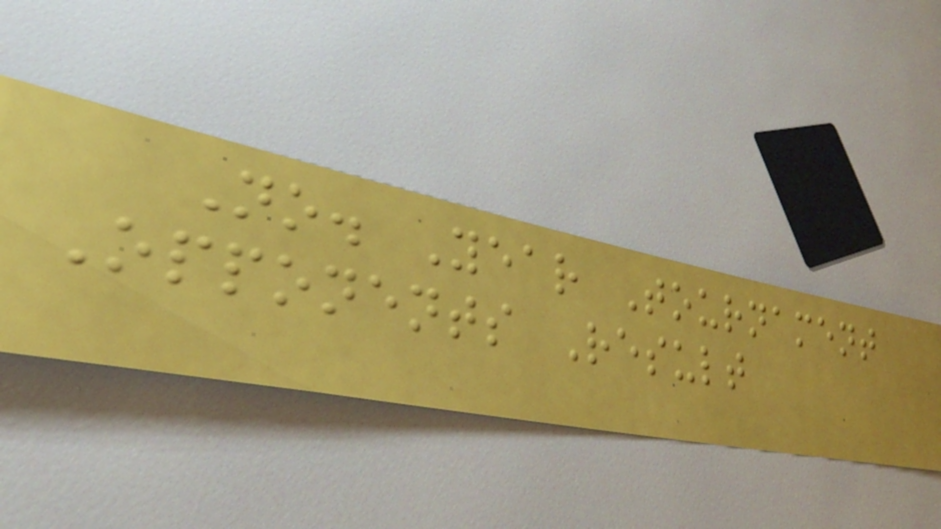No. Year Tournament
Opponents Result
